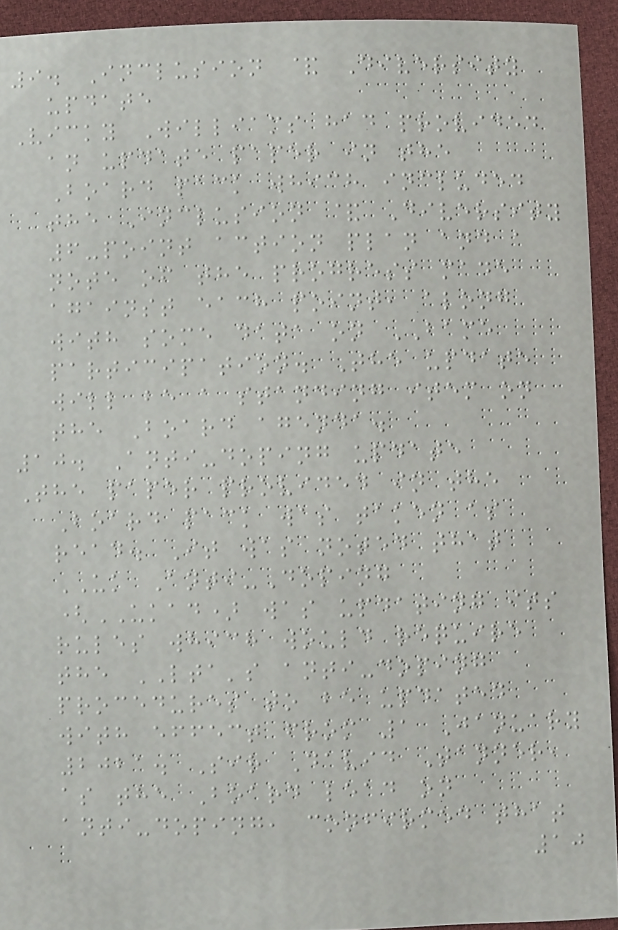9. Inclusion & Diversity
update
Vicky Williams had provided
an update paper in the
Board pack which included
the Inclusion & Diversity
6-point action plan and a
note of the progress made
against each point, along
with some data on BAME
participation. The update
will be a standing item on
the Board agenda.
10. Anti-doping update
The paper provided in the
Board pack was taken as
read. It was noted that
UK Anti-Doping
(UKAD) was updating its
rules which would require
the LTA's anti-doping
procedures to be updated
with effect from 1 January
2021. Sir David Tanner,
as the Board lead on
anti-doping, confirmed that
10
